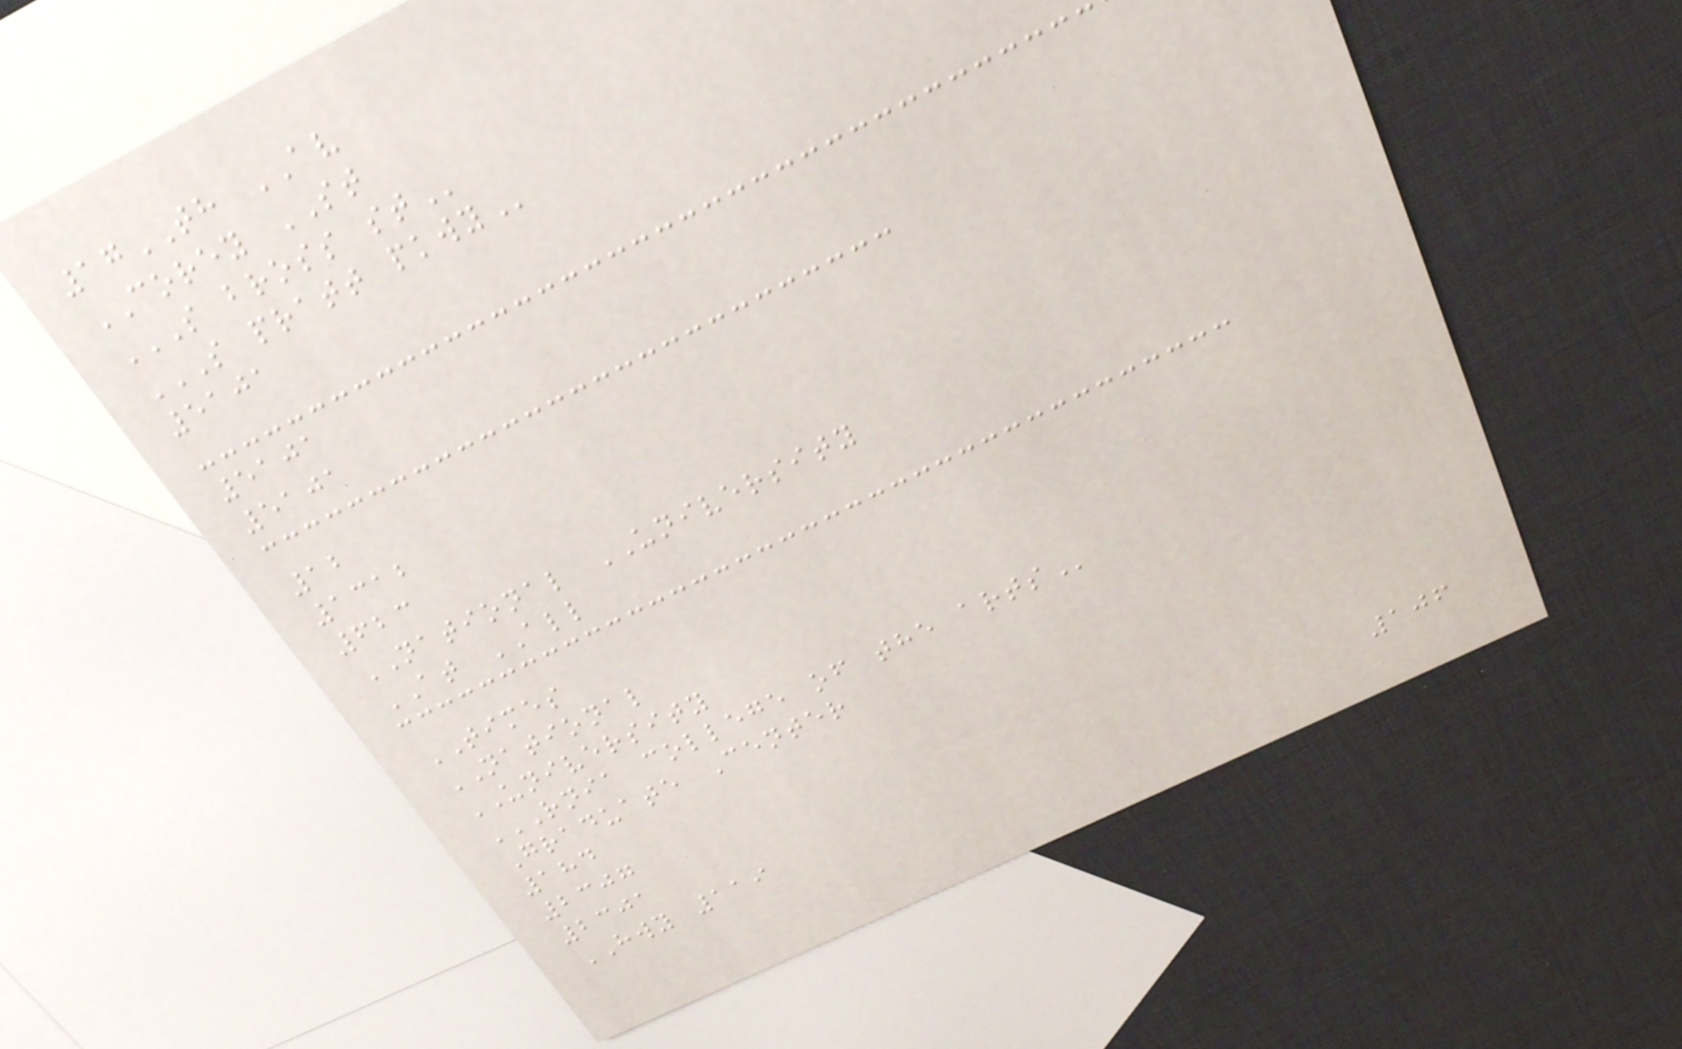17TH AV
COREY ST
S BROSS ST
S PRATT PKWY
5101
5101
5101
12
1312
623
NATIONAL UNIVERSITY
AT ALL
TIMES
NATIONAL
UNIVERSITY
RNIA COLLEGE OF THE ARTS
Graduate Center
184
2307
2301
HWY 119
106
